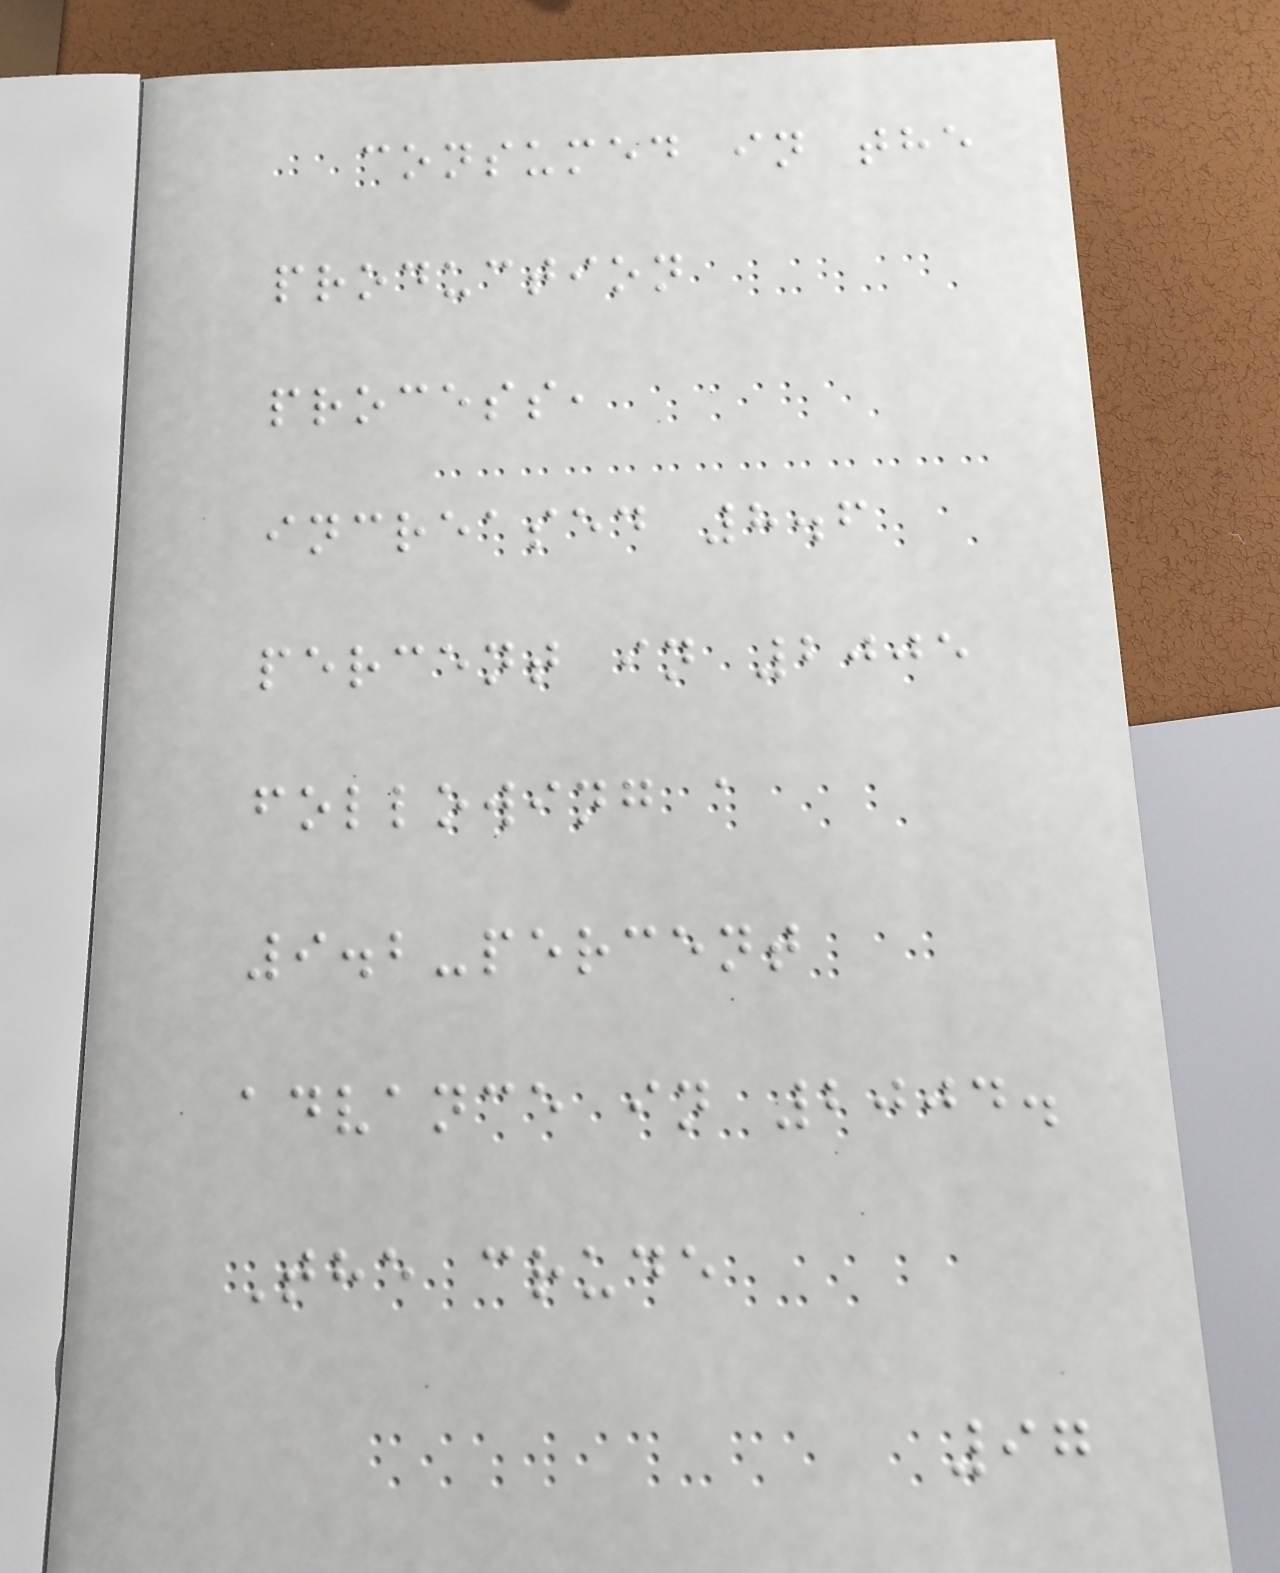consumed in the
production
process,
increased 8.6
percent in 2005
following a
9.2-percent
advance in 2004.
The crude
97
